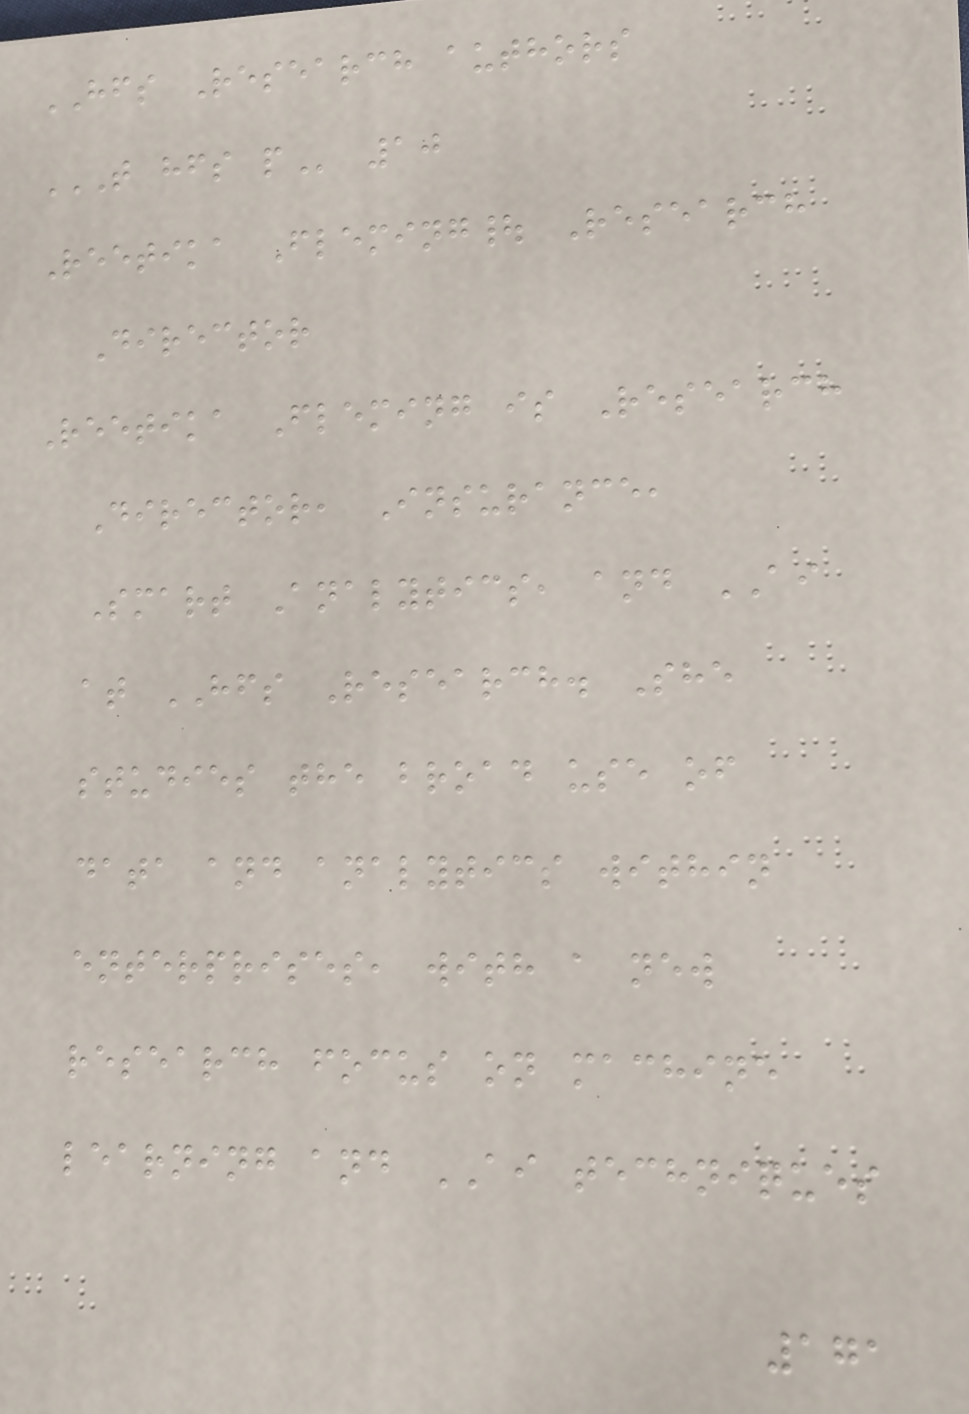HFS Research authors
T HFS P 10
Reetika Fleming| Research
Director
Reetika Fleming is Research
Director, Insurance,
Smart Analytics, and AI
at HFS Research. She
studies the broad use of
data and analytics within
enterprises, with a new
research focus on machine
learning and AI techniques
171
